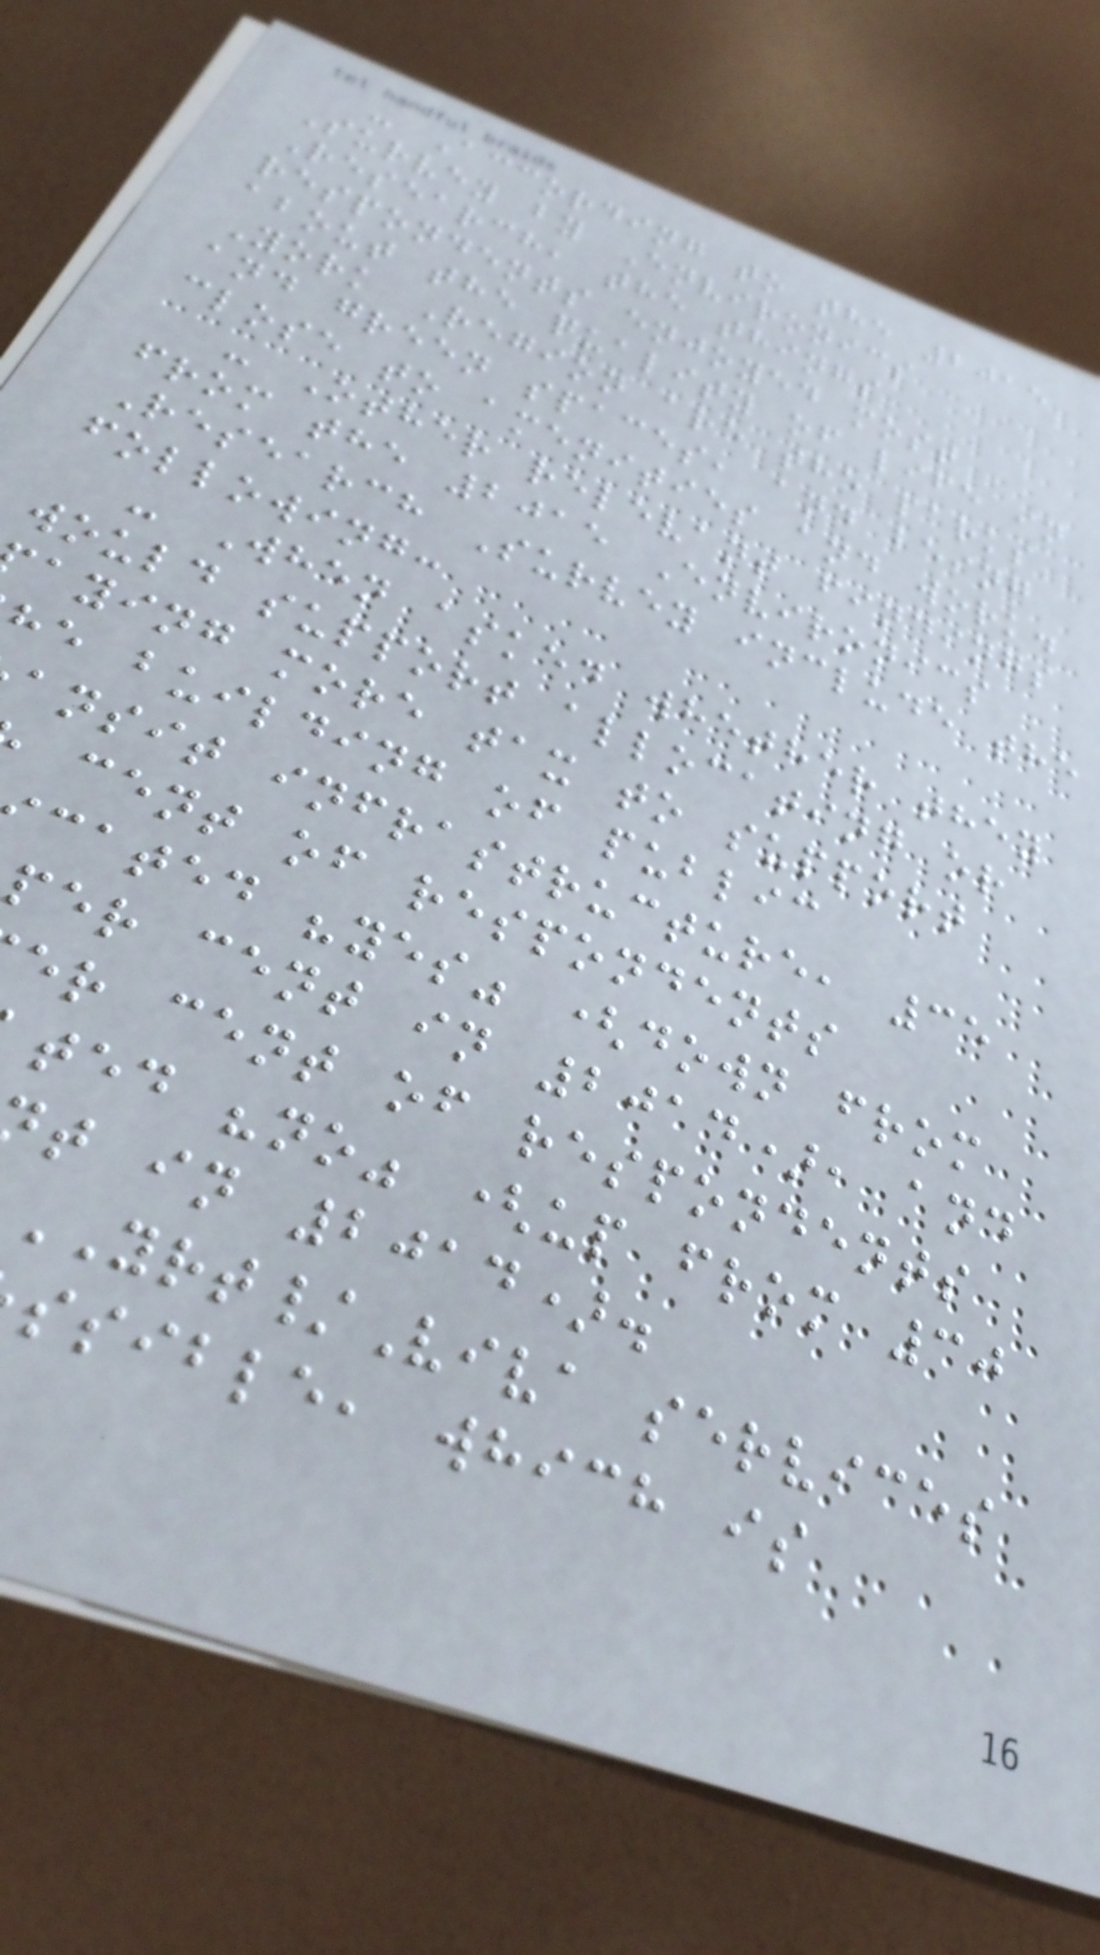- According to the 2015
Survey by Environics
Research, the things
respondents enjoyed most
about the quality of life in
York Region are the parks
and green spaces, and being
close to amenities and work.
- Other relevant findings
from the 2015 Environics
Research Survey include the
following:
- When asked whether they
would support allocating or
aying more tax to support
he building of public
ansit infrastructure, 35
cent of respondents
cated "yes" (down from
per cent in 2014), and
er cent of respondents
ted "no" (up from 30
t in 2014).
YRT/Viva services
ssible, which is
